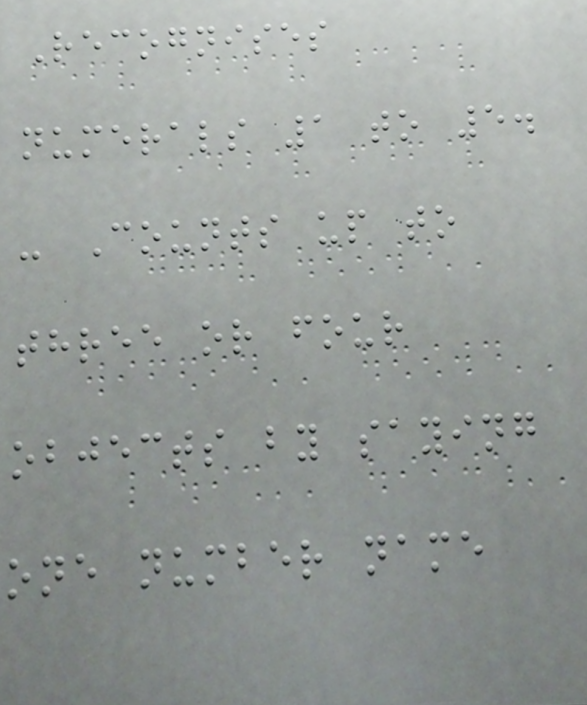Recognises
numerals 1 to 5.
- Counts up to
three or four
objects by saying
one number name
